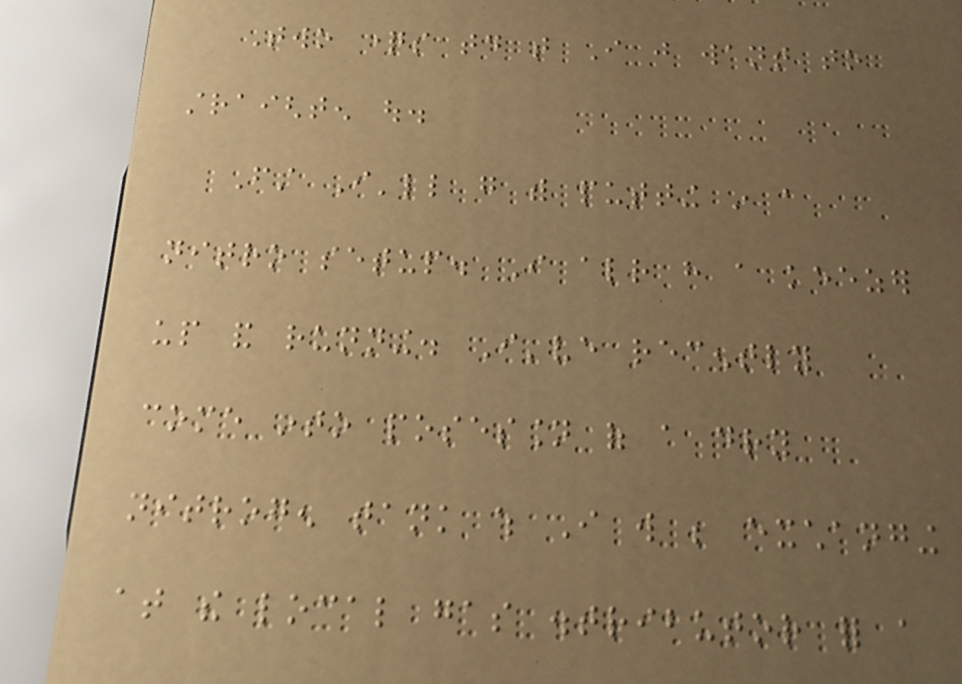Two questions today that I just want to
straighten out.
First I'll go with putting in a
nitro setup. I already have a keezer
up and running. I've recently
come into posession of a dry
nitrogen tank which I will be exchanging
at the local gas distributor for a
